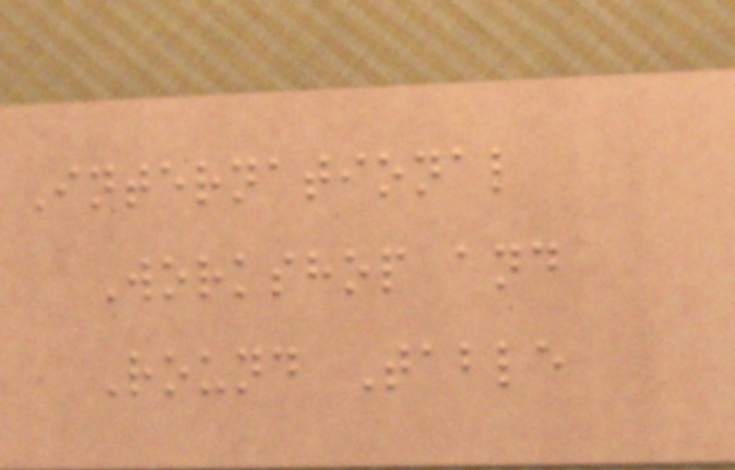International
Workshop and
Round Table
